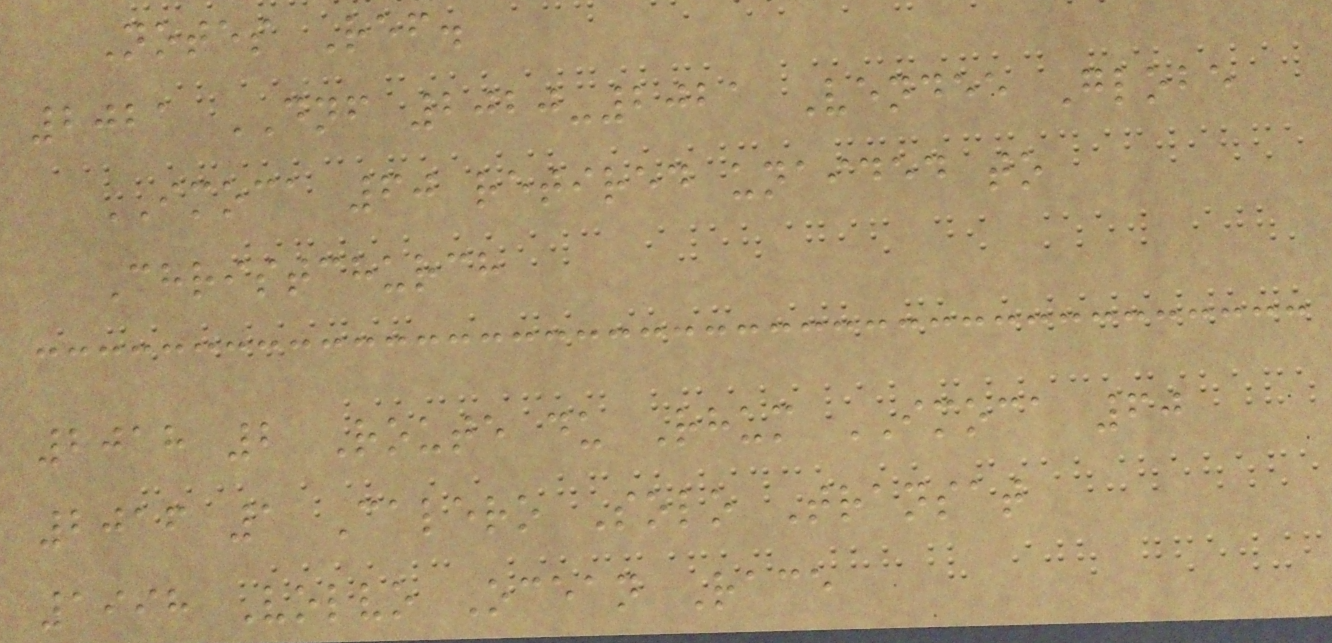Notes Ref.
2021 DNF 2020-2021 Vendee Globe
IMOCA 60 retired unaided to
Christchurch
2018 2 Route du Rhum IMOCA 60
2016 1 Calero Solo Transat
1998 Volvo Ocean Race
